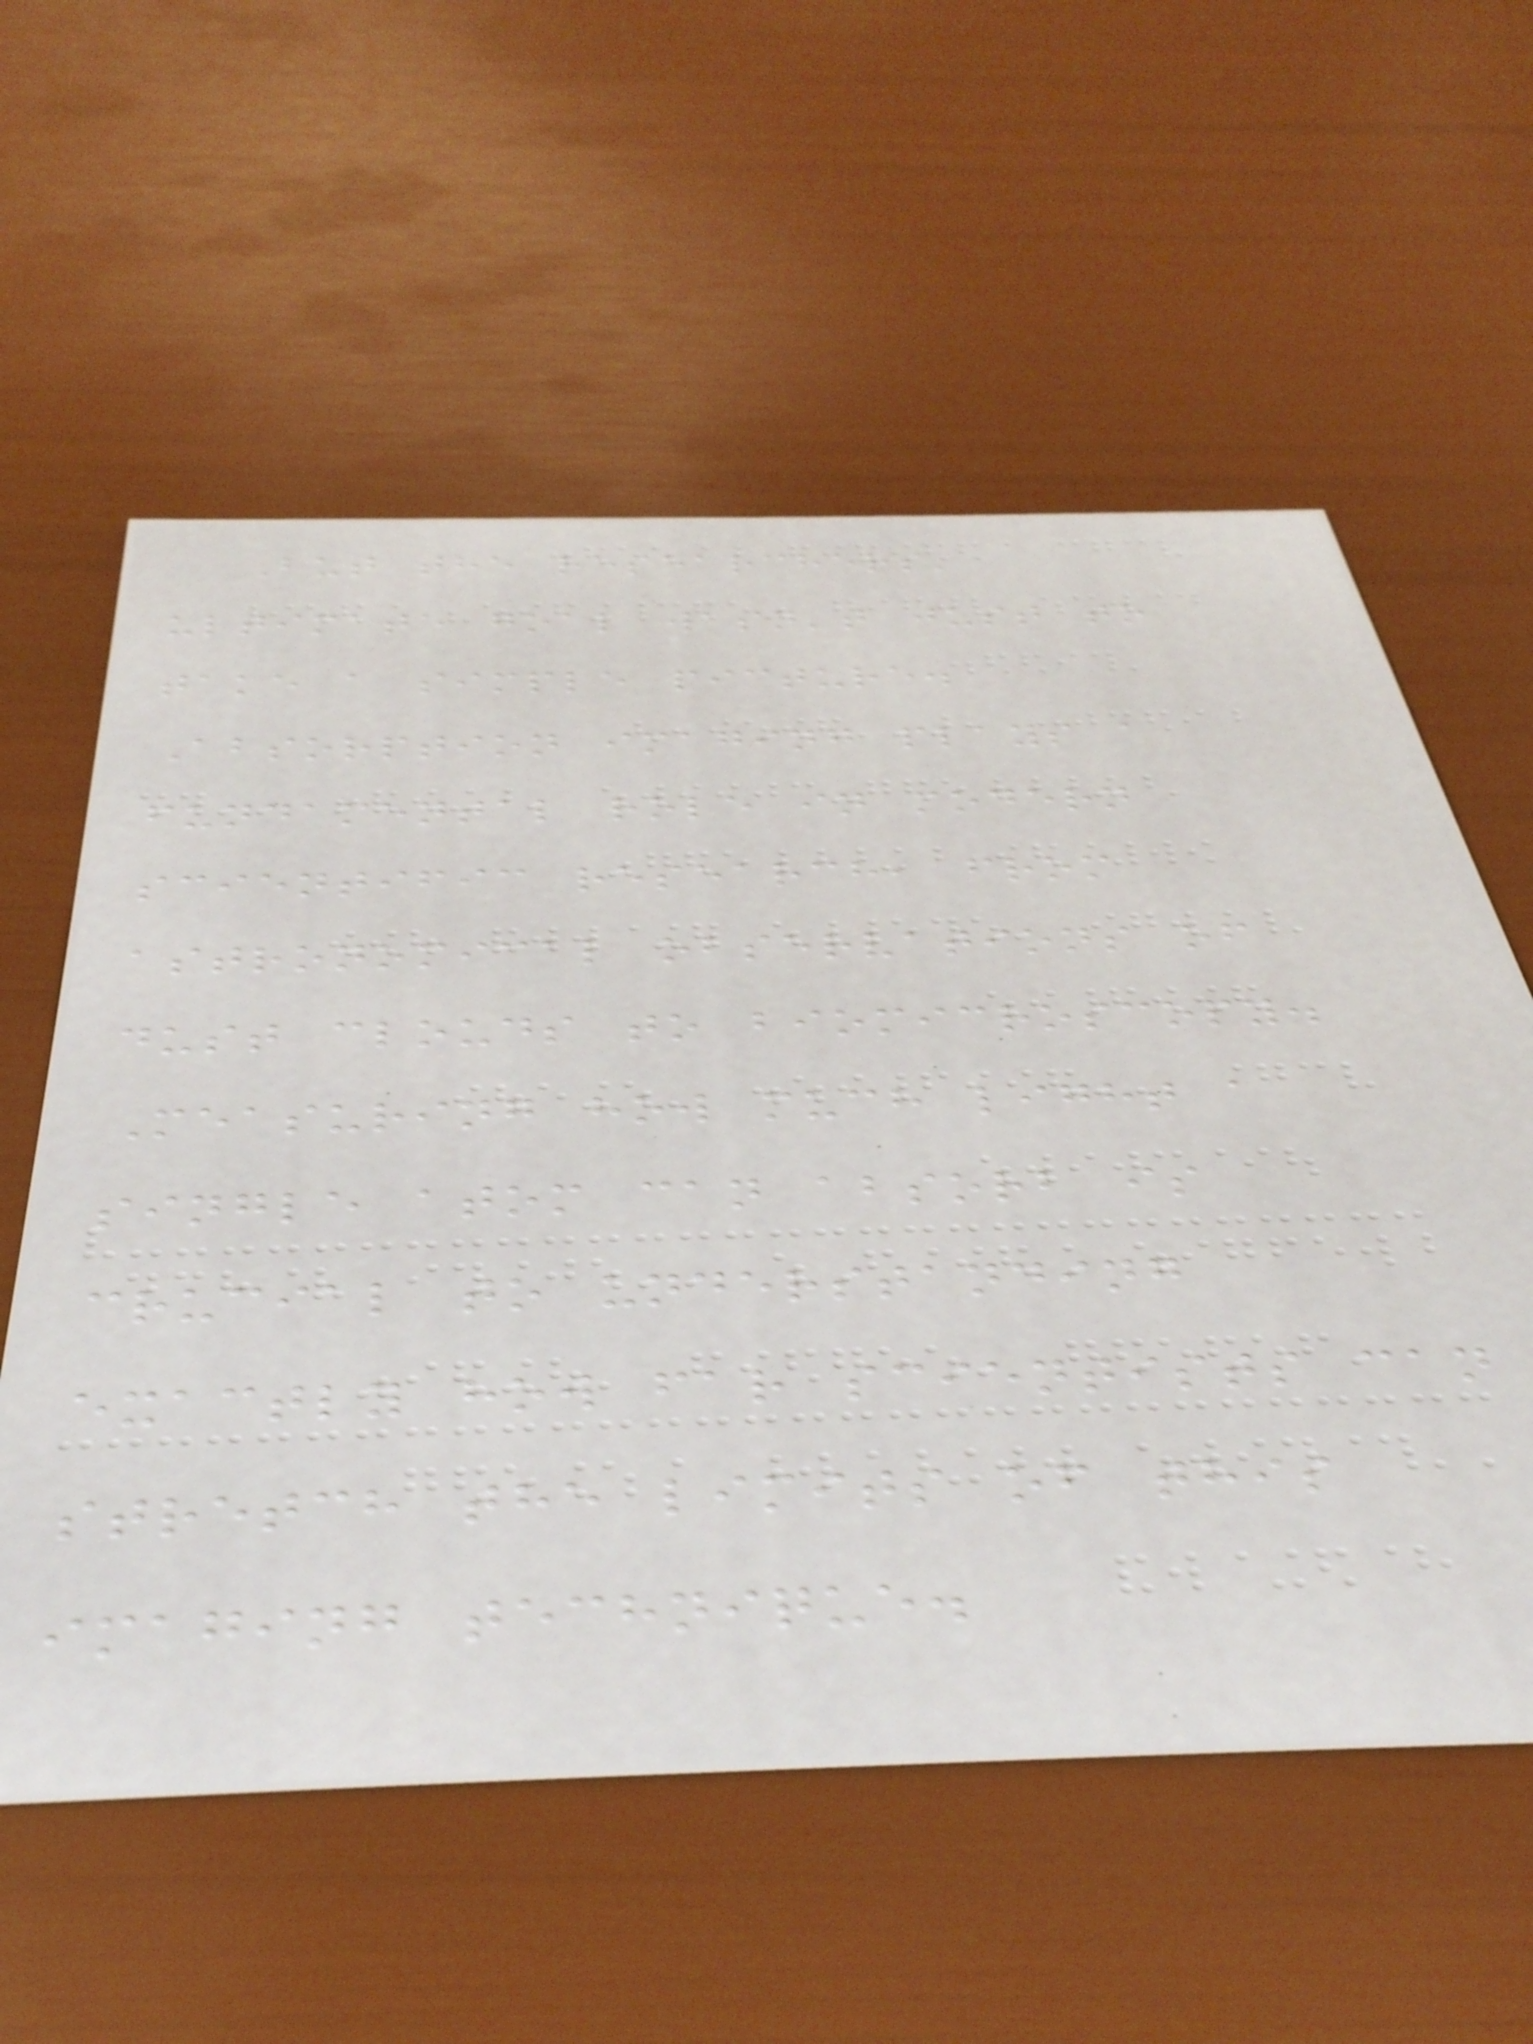But the researchers'
ultimate goal wasn't just to
take a simple picture.
Absorption imaging plays a
fundamental role in modern
scientific research, from
astronomical observations of
dust clouds to biomicroscopy.
Measuring how much light a
single atom can absorb is
crucial to understanding
exactly how far scientists can
stretch the limits of this
imaging technique.
